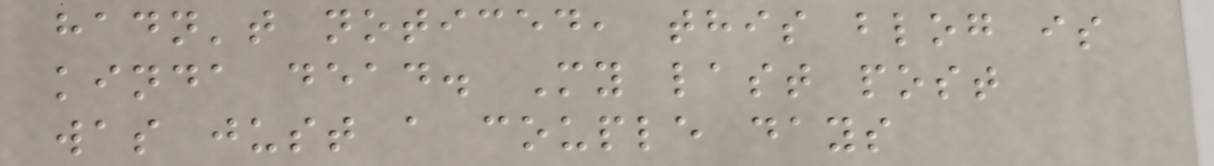hadn't noticed, this blog is
kinda dead. My last post
was just a couple days
